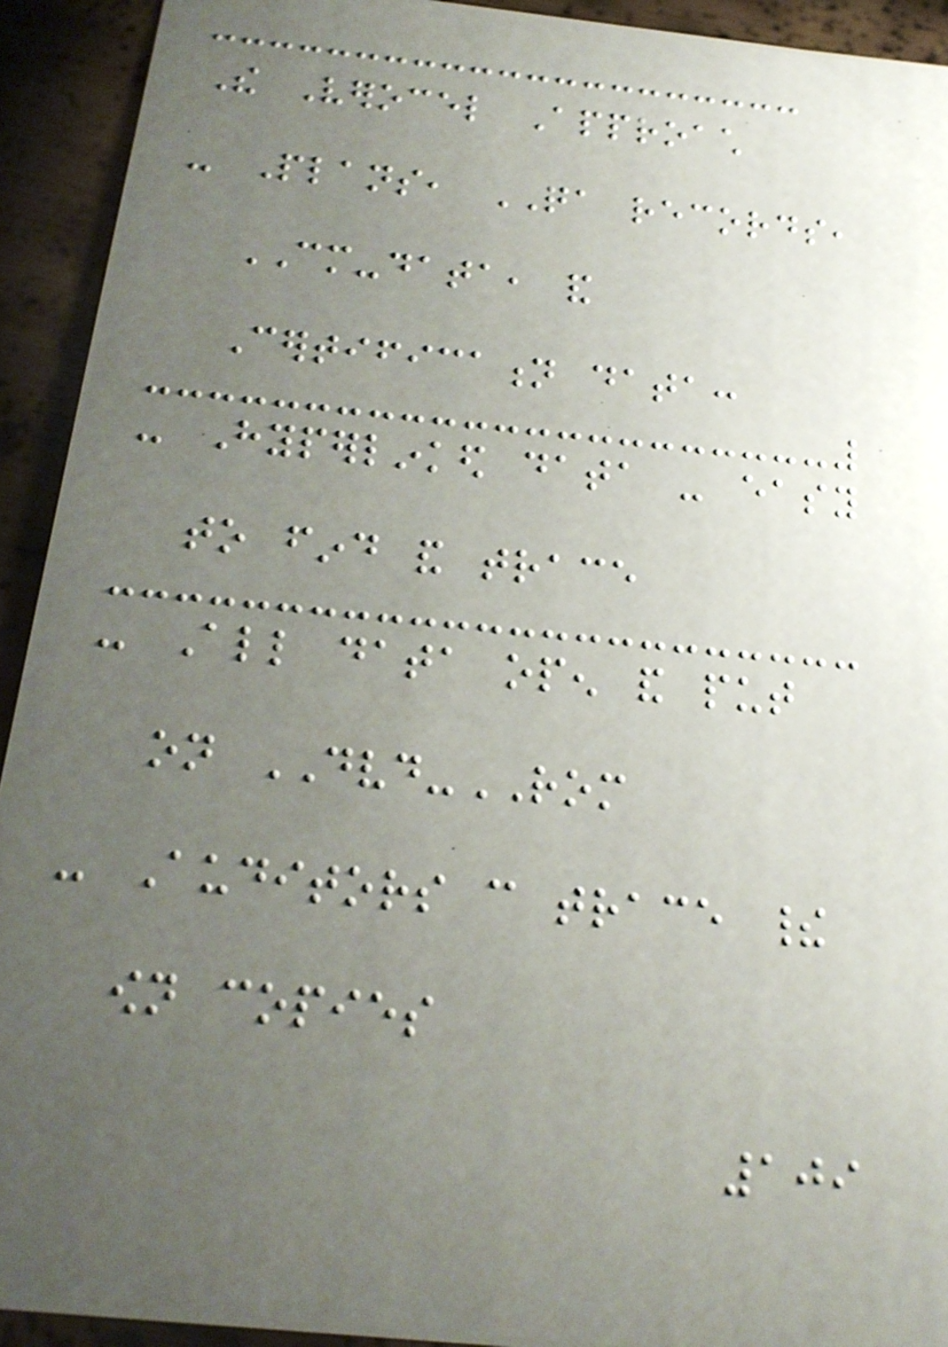The Verocel Approach
- Plans, QA records,
CM-data, and
Certification data:
- Hyperlinked data - easy
to find and trace
- All data open and put
on DVD-ROM
- Auditors can trace their
own copies
109
